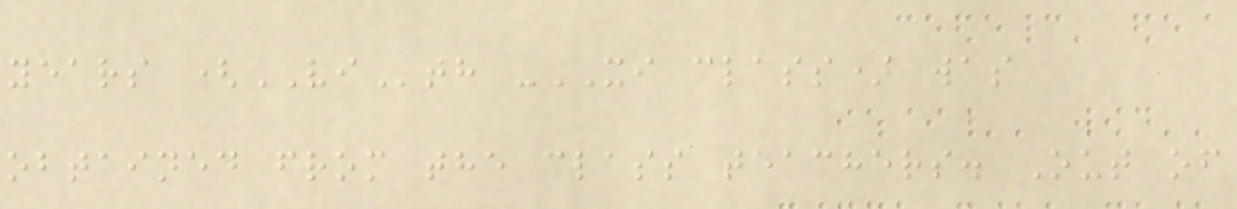years (VIth -XI class) was
obtained from the class teachers. Out of
